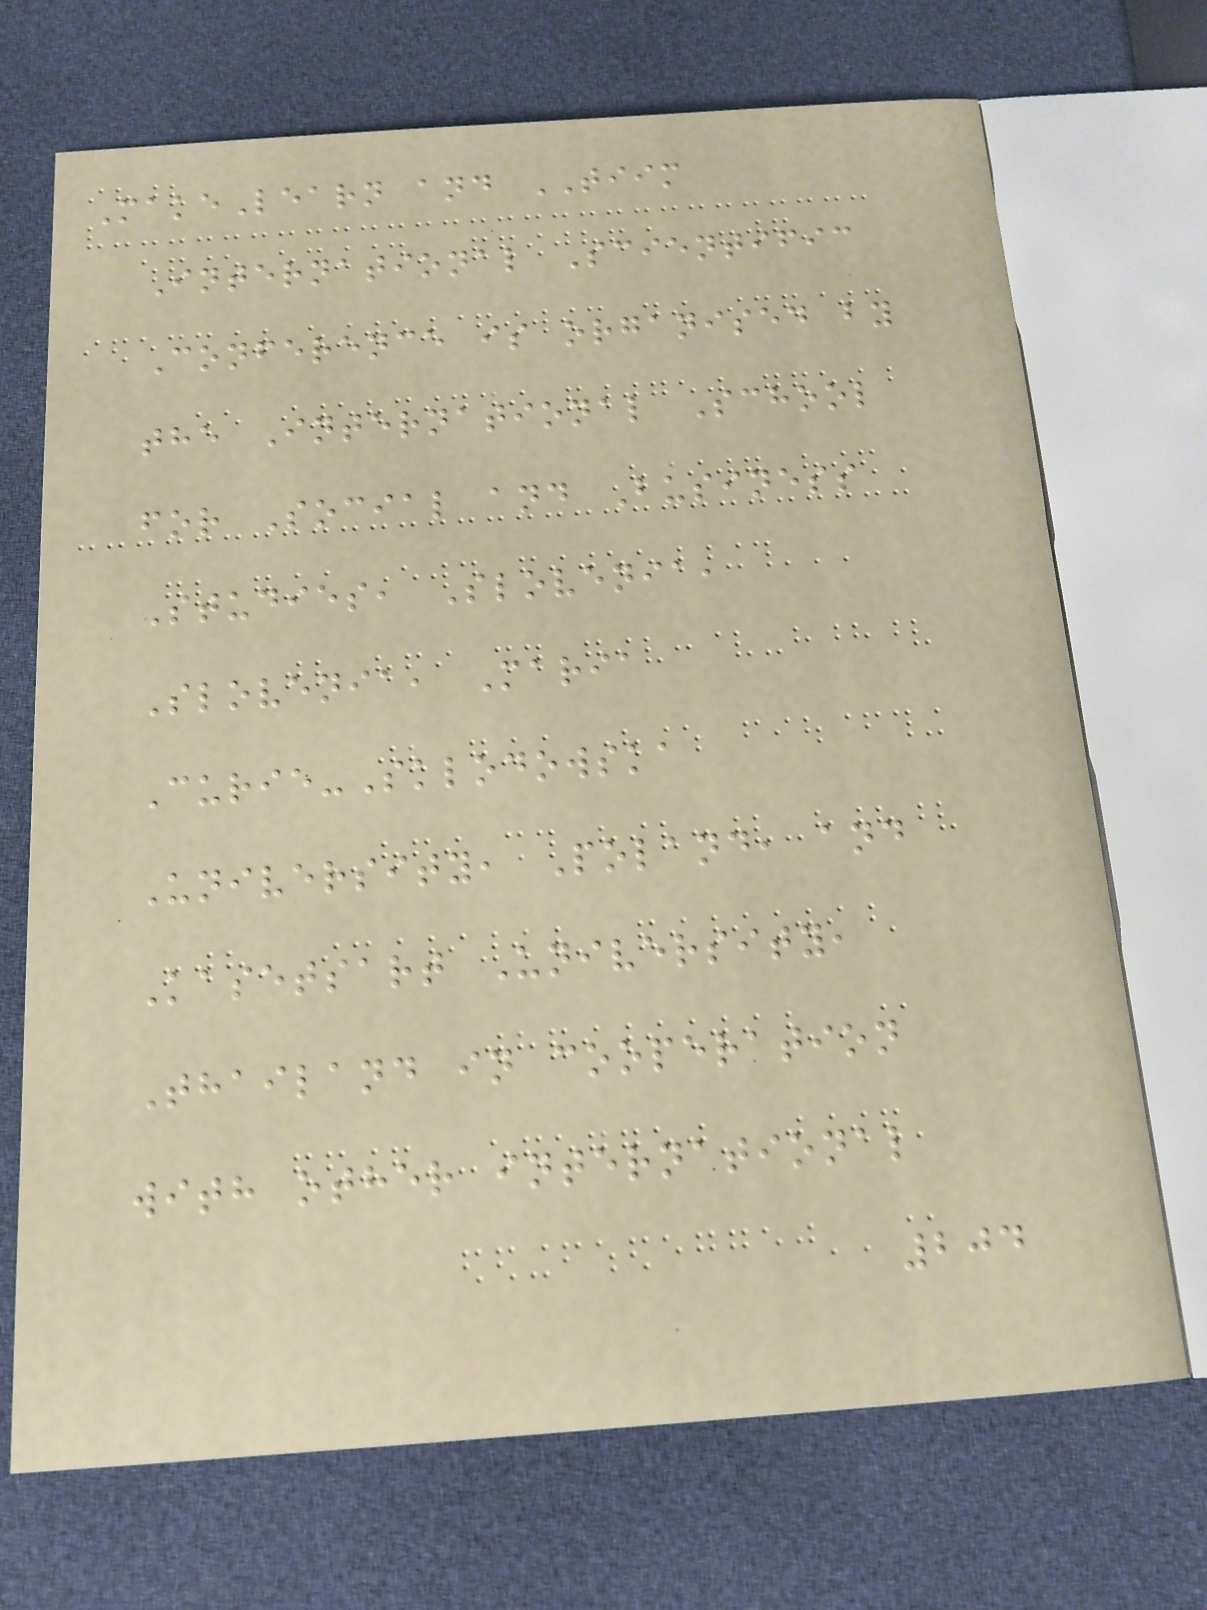MakeLearn and TIIM
International Scientific
Conference is organised by
the International School
for Social and Business
Studies, Slovenia,
Slovenia, Maria
Curie-Sklodowska
University, Poland, and
Kasetsart University,
Thailand in cooperation
with other international
204
